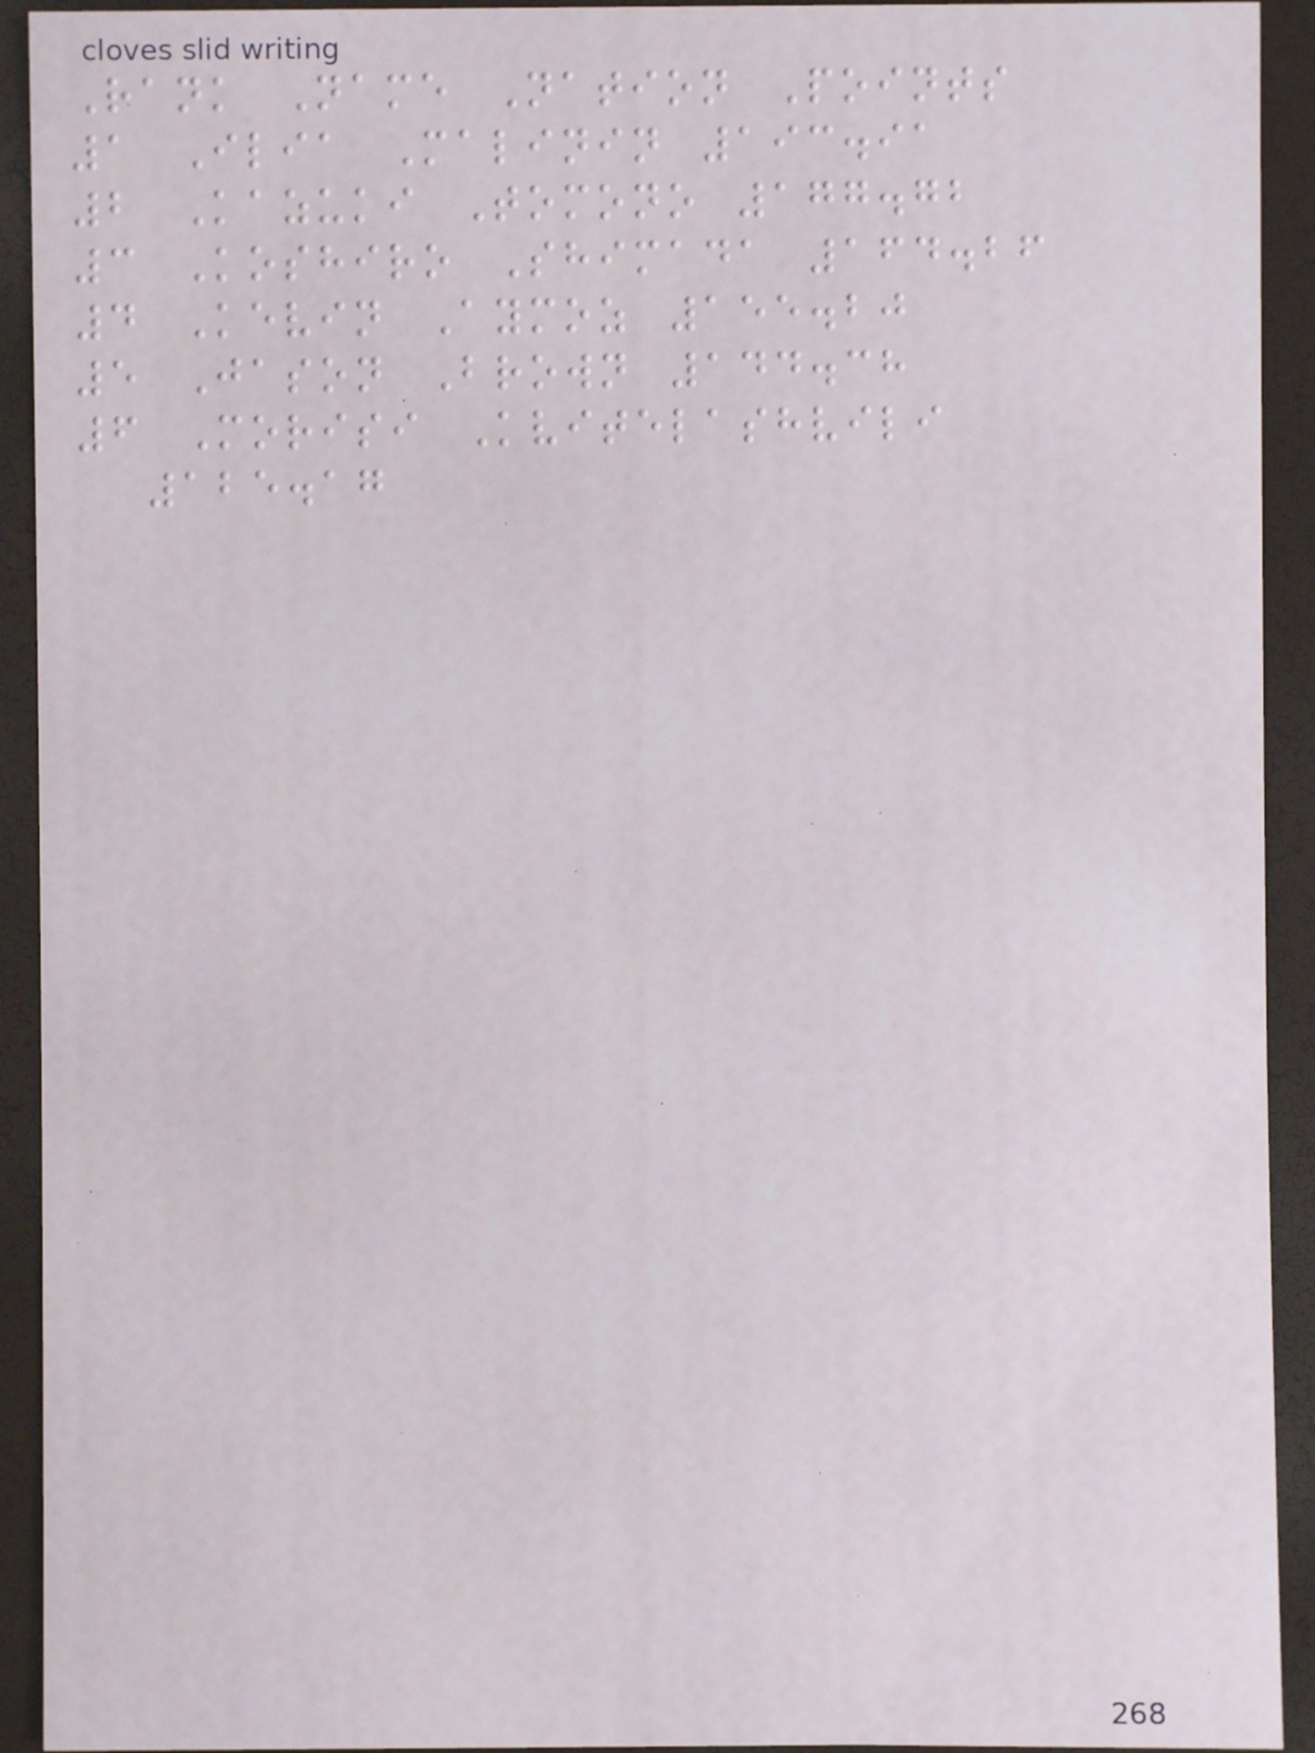Rank Name Nation Points
1 Ilia Malinin 193.91
2 Kazuki Tomono 177.72
3 Koshiro Shimada 164.26
4 Kevin Aymoz 155.20
5 Jason Brown 144.38
6 Morisi Kvitelashvili
125.17
